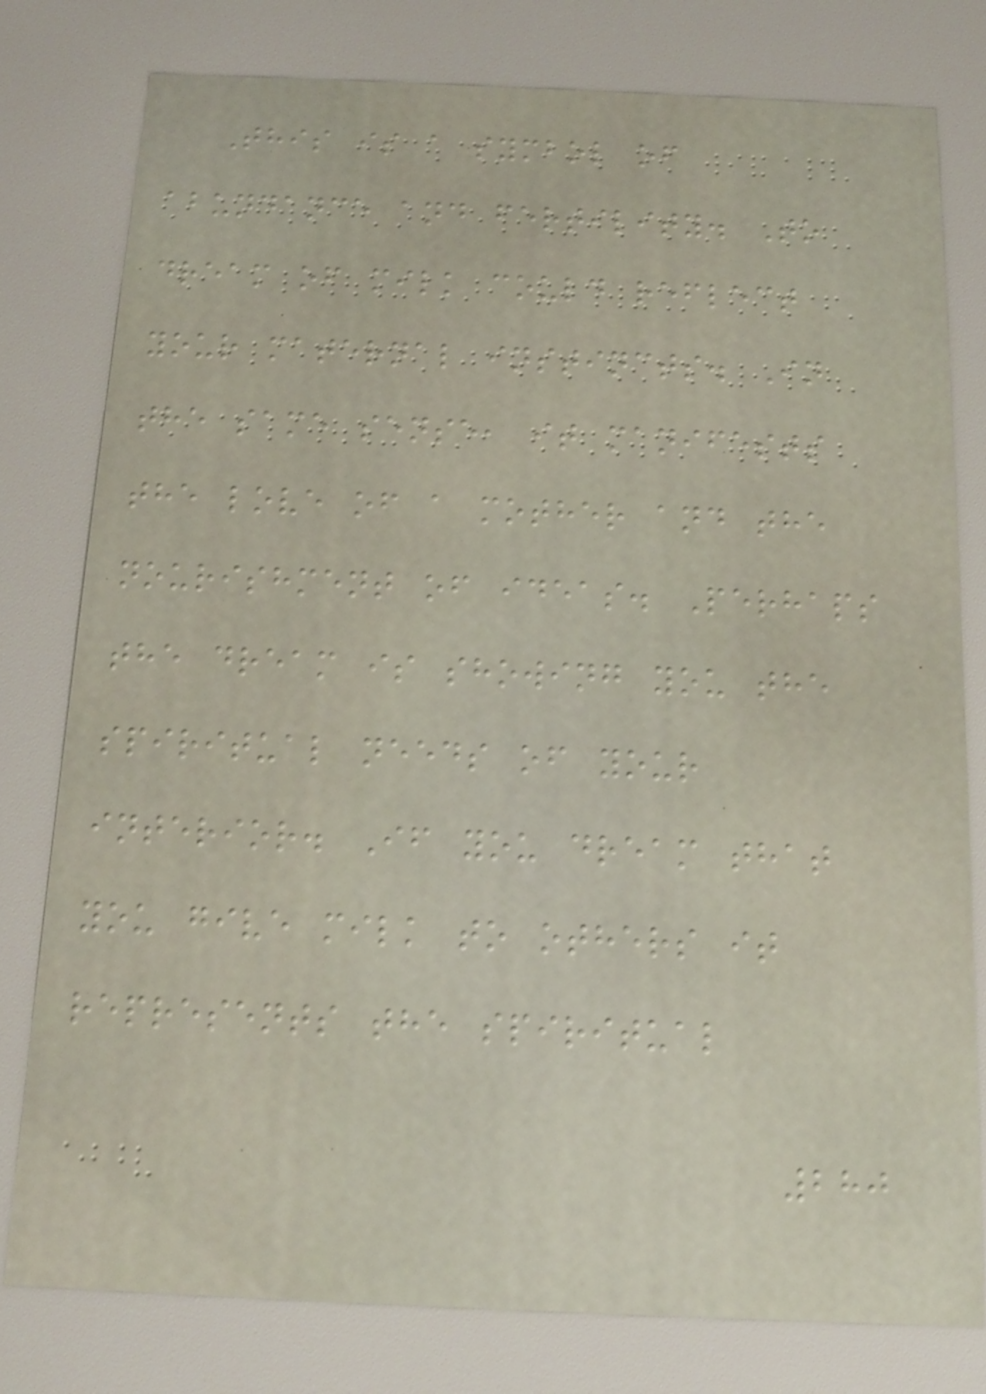This is a symbol of
abundance and fertility. To
dream of milk could reflect
your maternal instincts. In
the same sense, it manifests
the love of a mother and the
nourishment of ideas. Perhaps
the dream is showing you the
spiritual needs of your
interior. If you dream that
you give milk to others it
represents the spiritual
280
